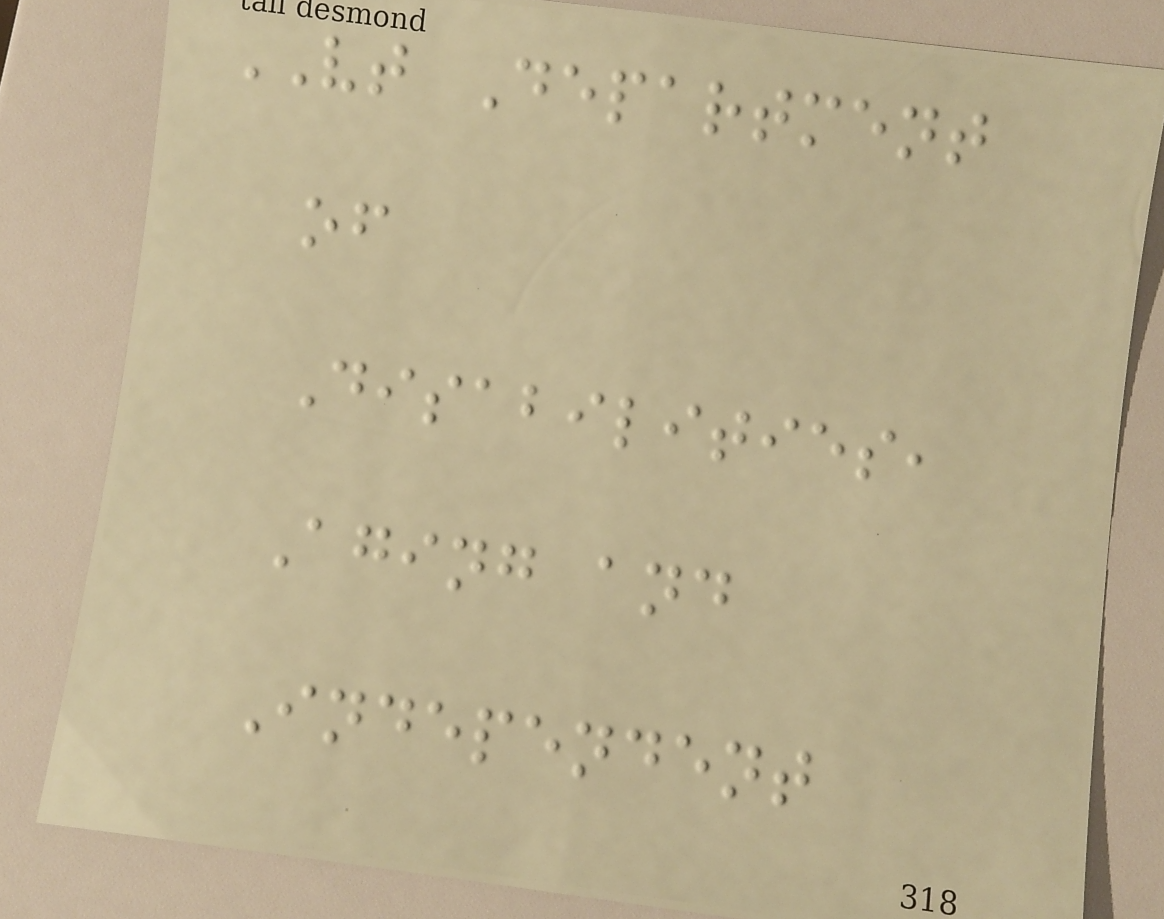VT Department
of
Disabilities,
Aging and
Independent
